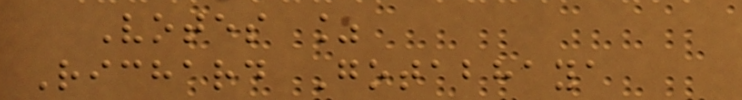Votes %
Richard Gotabhaya
